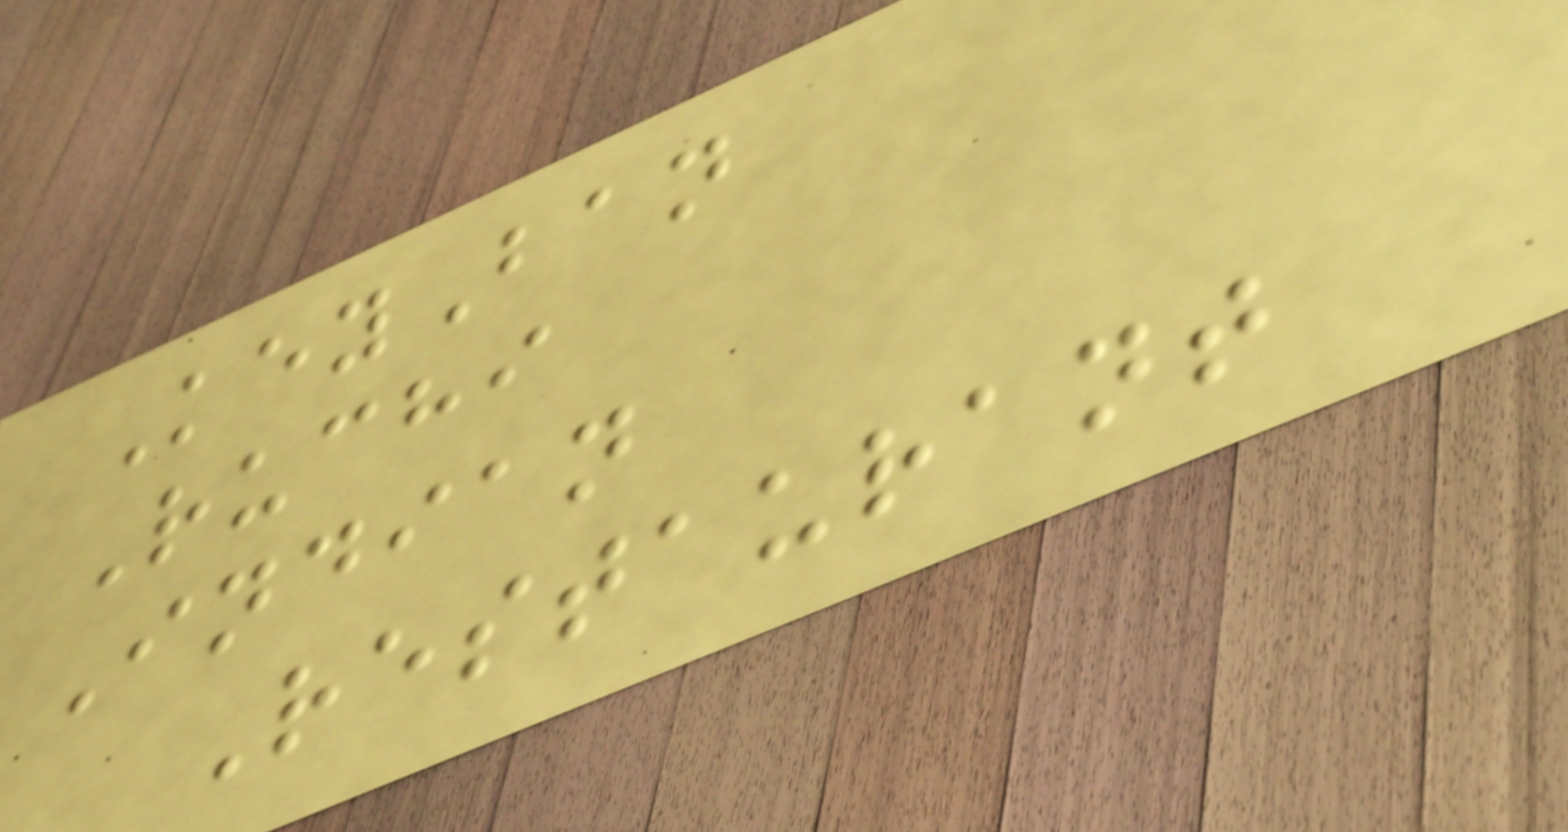KeyBan
Ruchi
Indian
Restaurant
